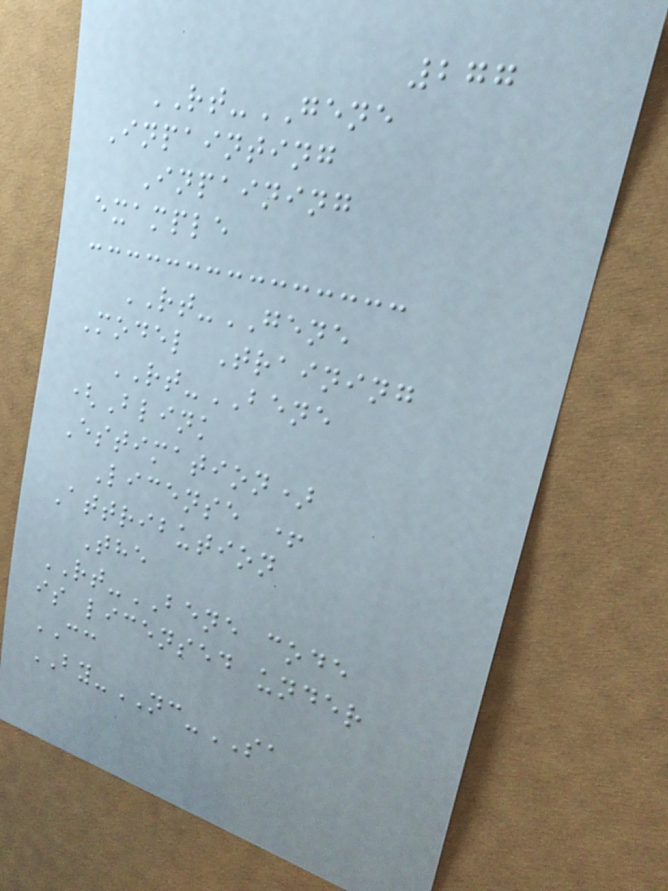277
RT-GENE
Inpainting
Inpaining
example
RT-GENE
Model Training
RT-BENE
(Blink
Estimation)
License +
Attribution
The
RT-BENE code
is licensed under
CC
BY-NC-SA
